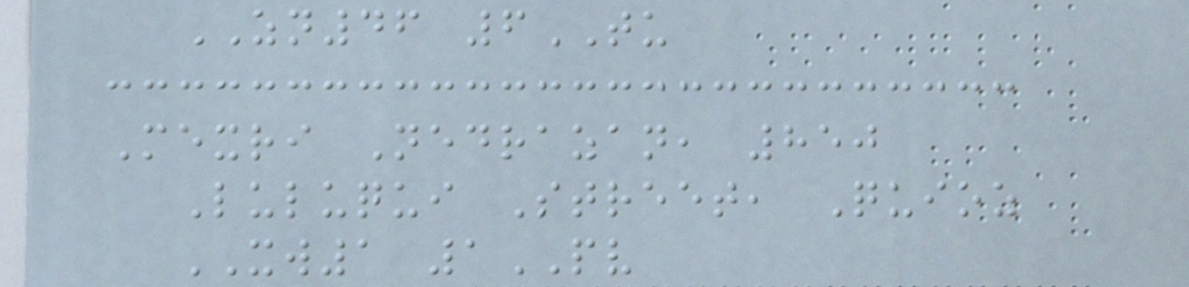ZN46 6TU
Mexri Nedrazan, 850
Luluqui Street, Quioz
XW1 1PV
